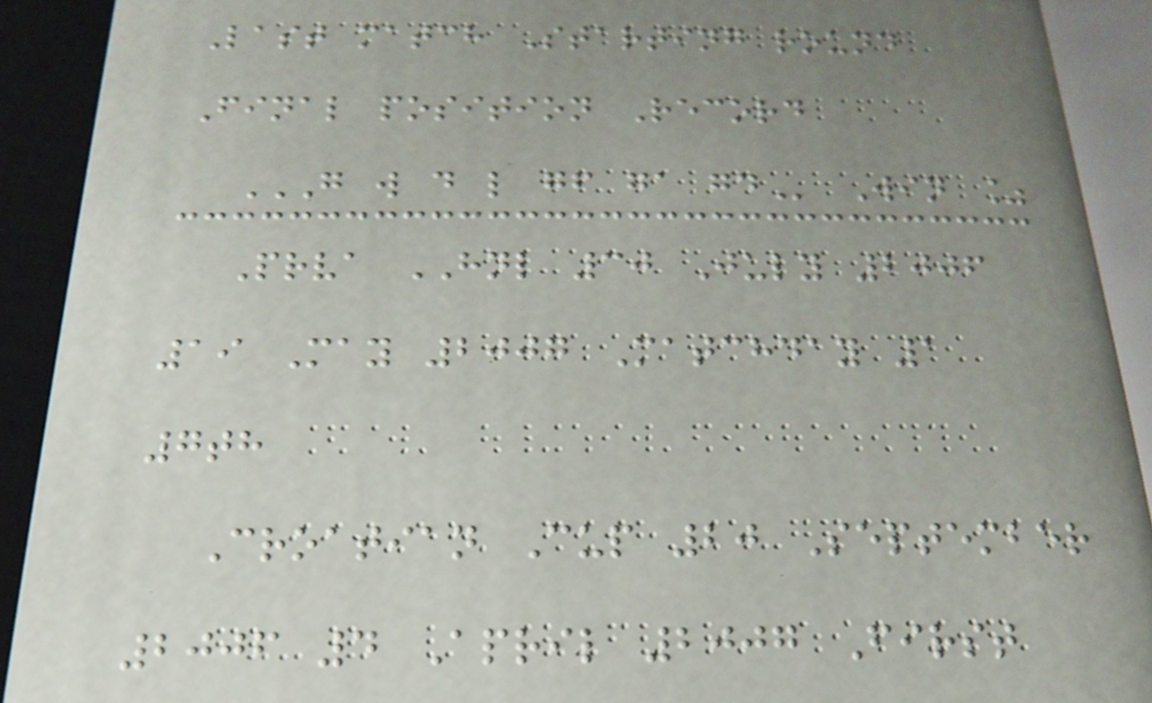Last match Starting round
Final position Record
G W D L GF GA GD Win %
Prva HNL 30 July 2006
19 May 2007 Matchday 1
7th
Croatian Cup 20 September
2006 4 April 2007 First
